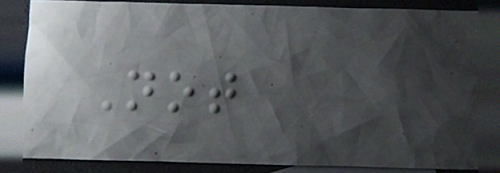Not
